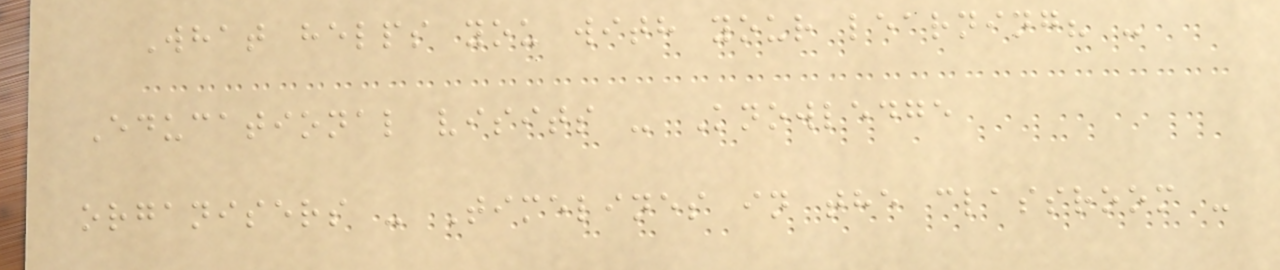What helps you with your learning? -
Educational visits - Knowledge
organisers - Timelines in the classroom -
